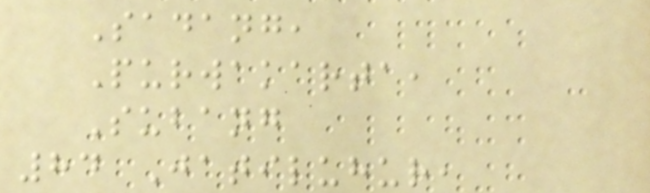Sadang,
Purwakarta,
Subang
84 Jatiluhur,
